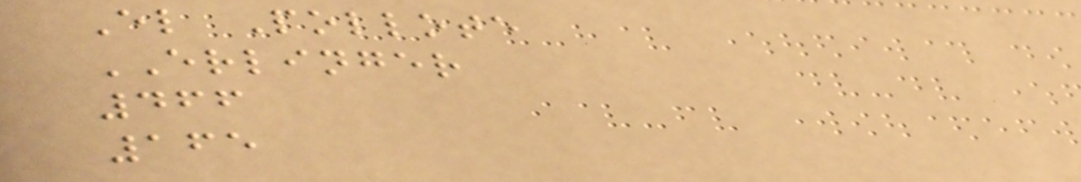El Pollote
ERLINGER
466
165
